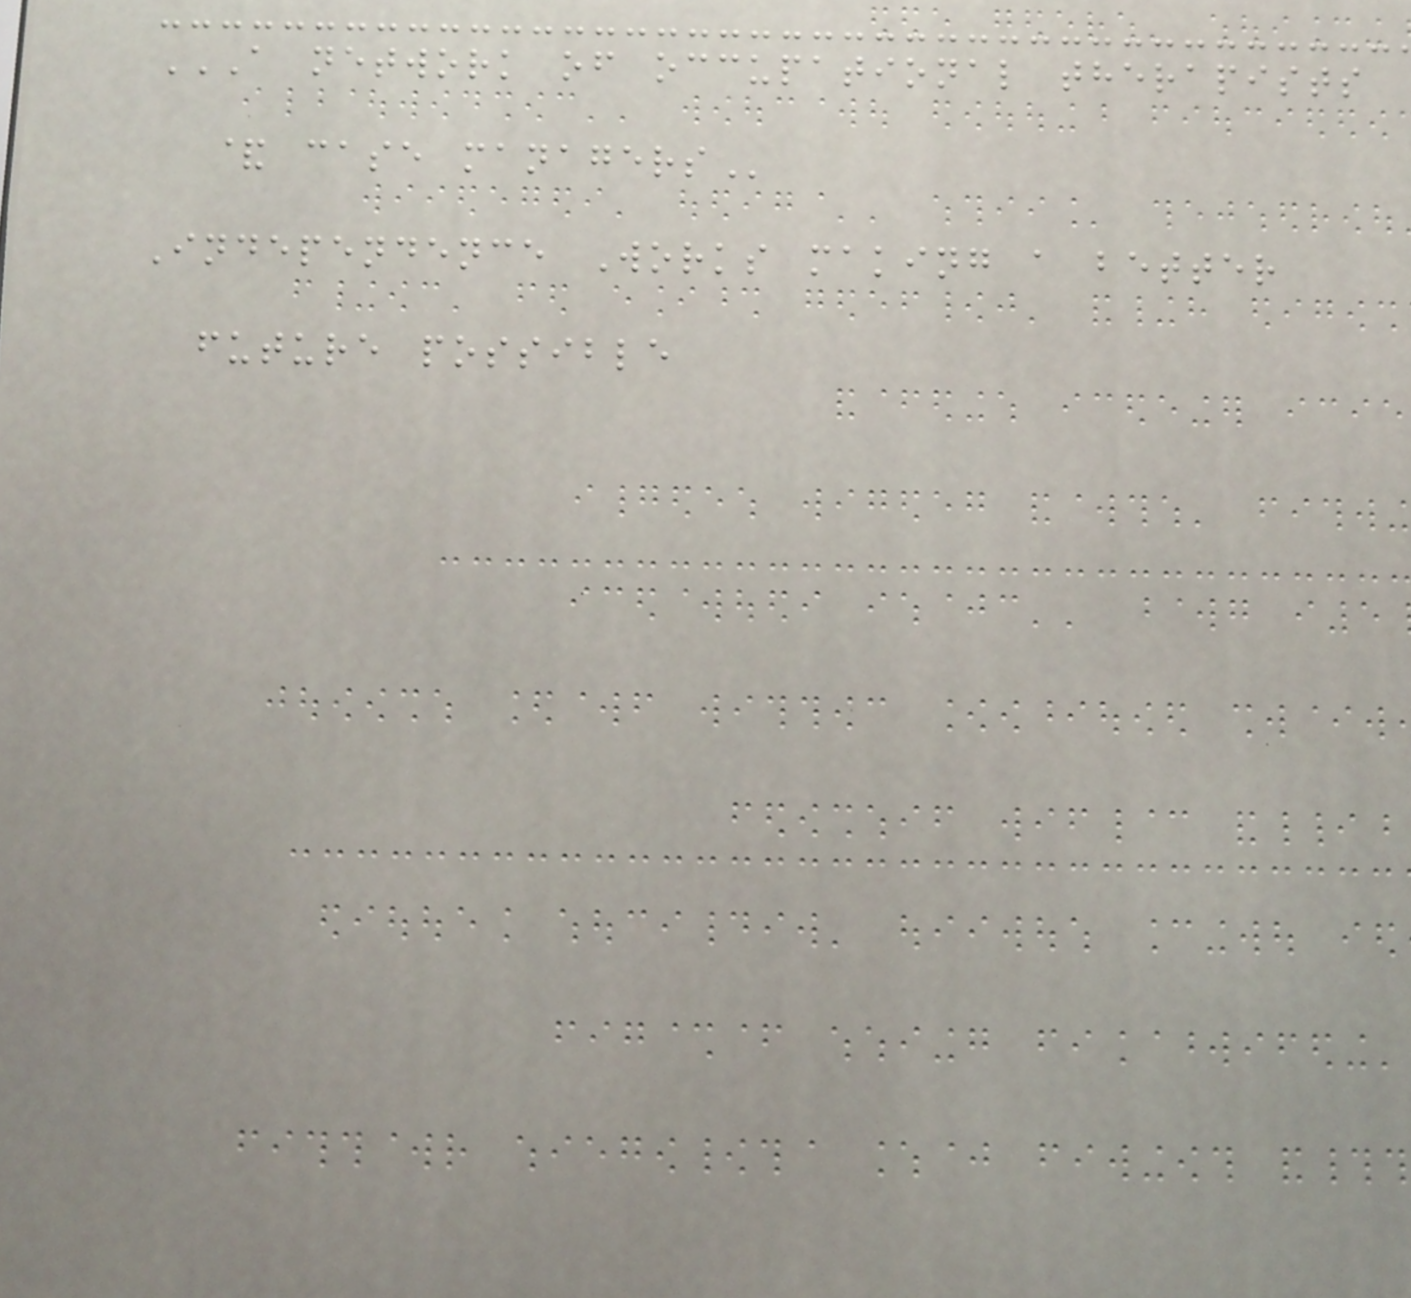A NETWORK OF OCCUPATIONAL THERAPISTS
& CASE MANAGERS
Independence Works making a better
future possible
